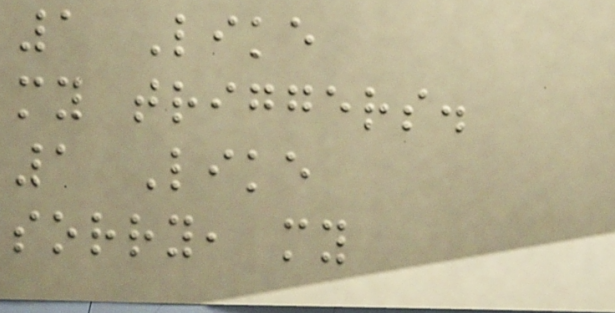1 Like
my triggers.
1 Like
sorry, my
